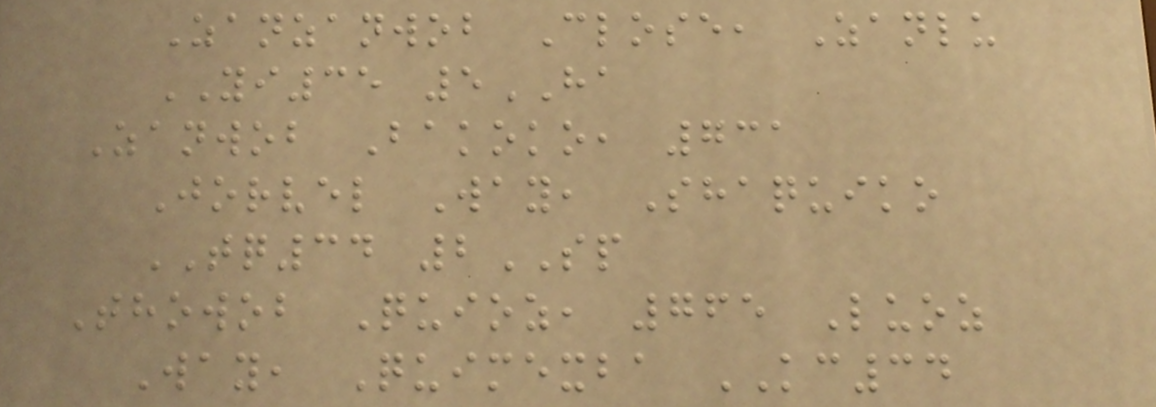Zanzanwob Close, Zanlu
YI35 5HA
Zanwob Bakoko, 731
Jorvel Way, Shaquiko
TQ34 2SP
Thowob Quioz, 765 Luoz
Way, Quimexba KC34
